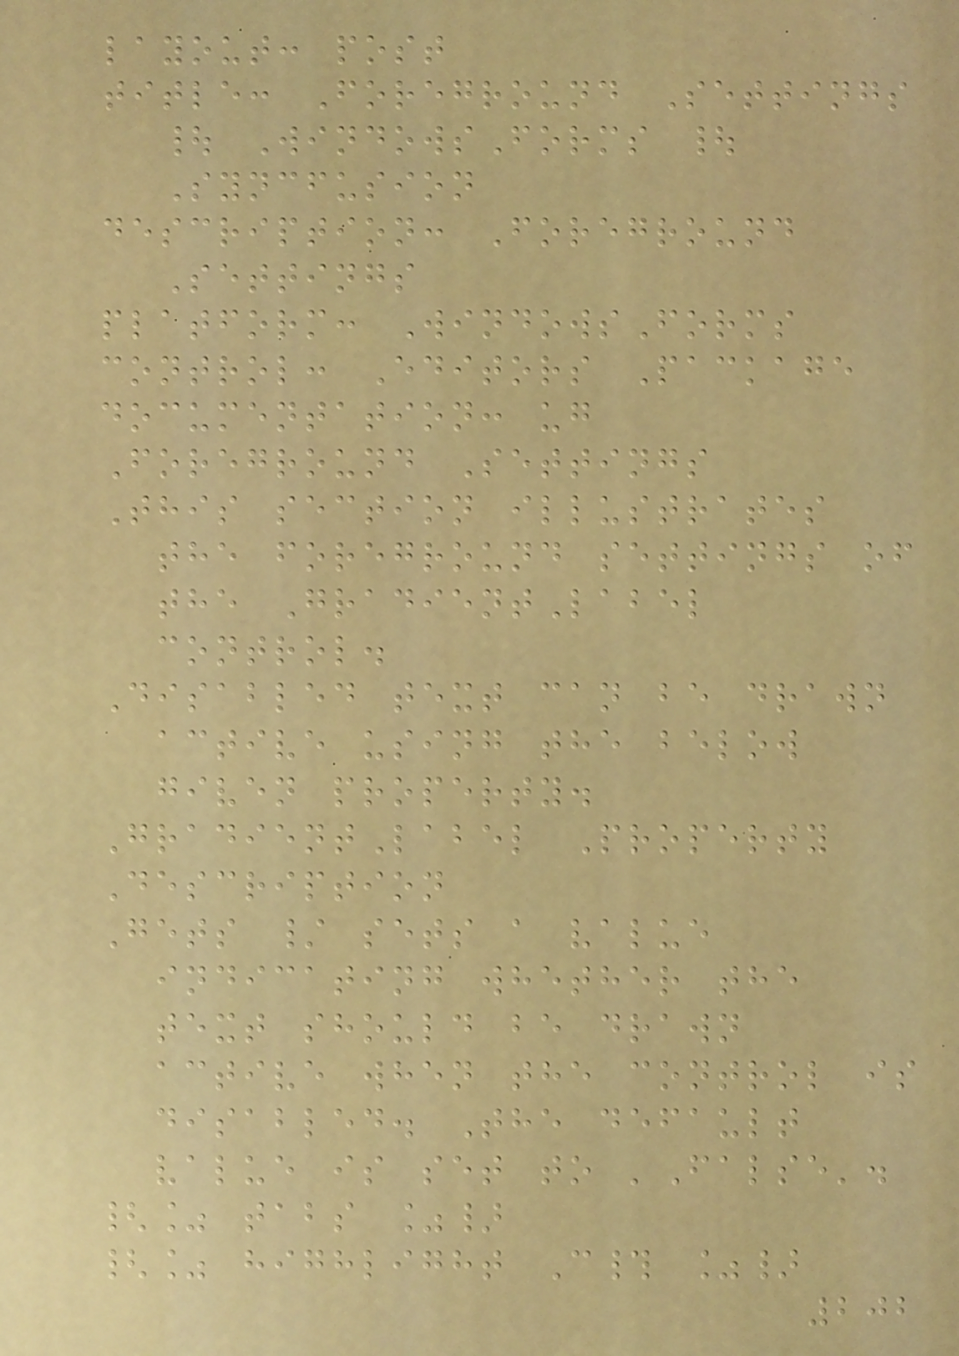layout: post
title: Foreground Settings
| WindowsForms |
Syncfusion
description: Foreground
Settings
platform: WindowsForms
control: Editors Package
documentation: ug
Foreground Settings
This section illustrates
the foreground settings of
the GradientLabel
control.
Disabled text can be drawn
active using the below
given property.
GradientLabel Property
Description
Gets / sets a value
indicating whether the
text should be drawn
active when the control is
disabled. The default
value is set to 'False'.
{% tabs %}
{% highlight C# %}
202
